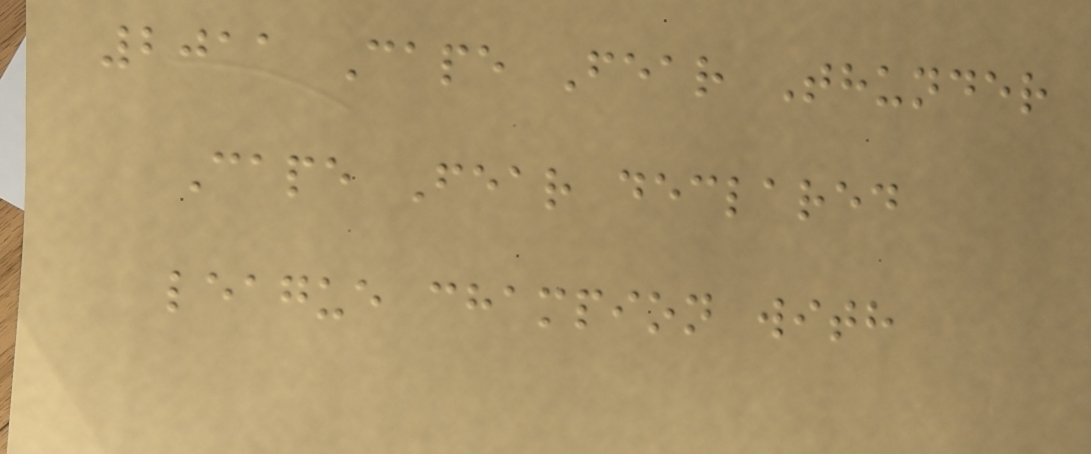2011 Cape Fear Thunder
Cape Fear declared
league champion with
